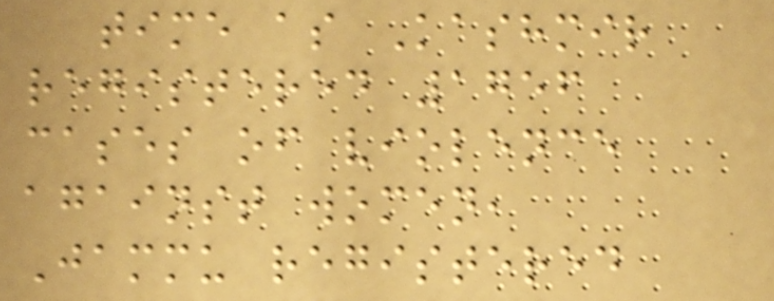time as Kashmir
registered 1756
cases of violence
against women,
Jammu registered
